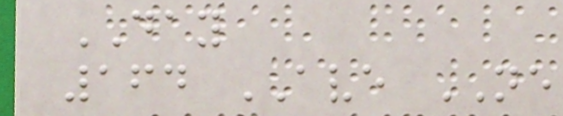DAY
164 AVE NE
